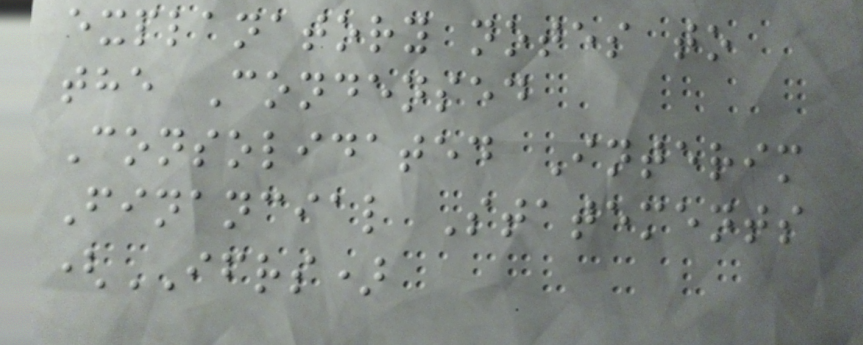explanatory notes to
the Condensed
Consolidated Interim
Financial Statements
(IFRS)
